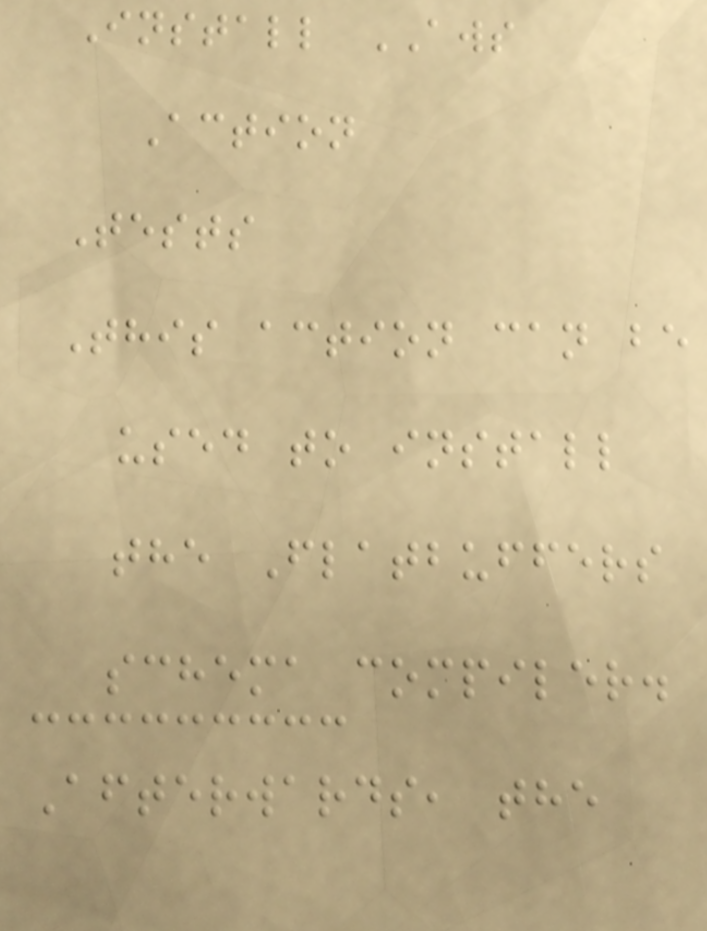Install AWS
Action
Tests
This action can be
used to install
the Flatbuffers
schema compiler.
Afterwards, the
